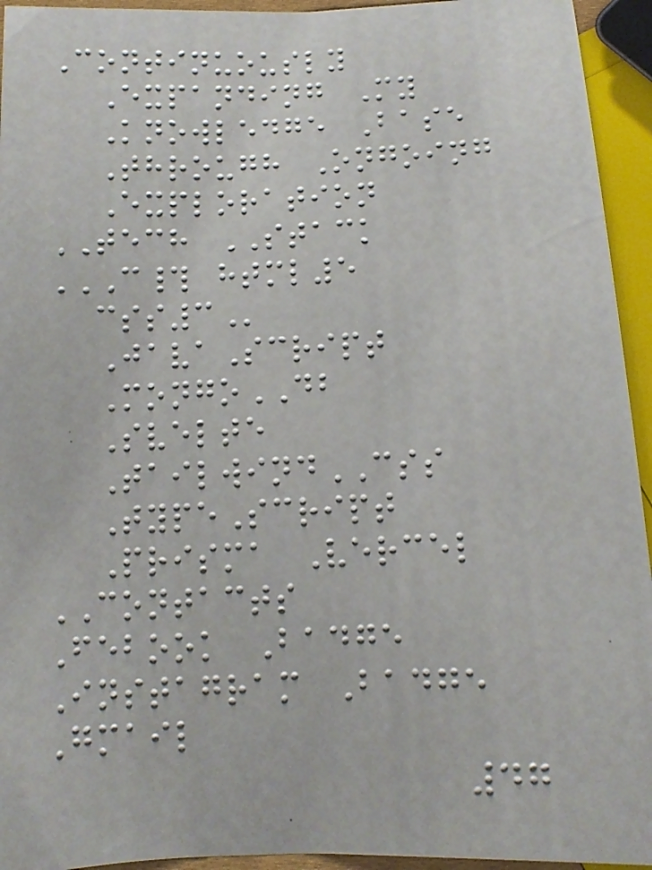Continuously
Expanding My
Knowledge Base
Through Ongoing
Exploration
TECH STACK
C# HTML5
CSS3
JavaScript
MongoDB
Svelte
TailwindCSS
TypeScript
Prisma Vercel
CONTACTS
Febook Badge
Instagram Badge
Gmail
47
